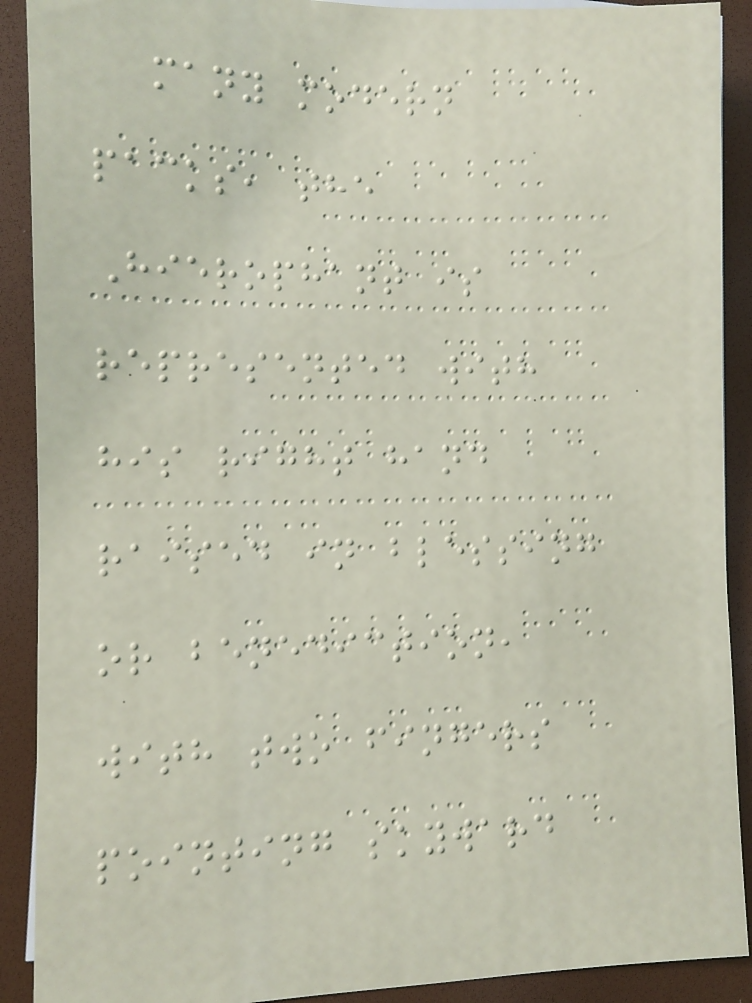many modern
packs, the
Hierophant is
represented with
his right hand
raised in blessing
or benediction,
with two fingers
pointing skyward
